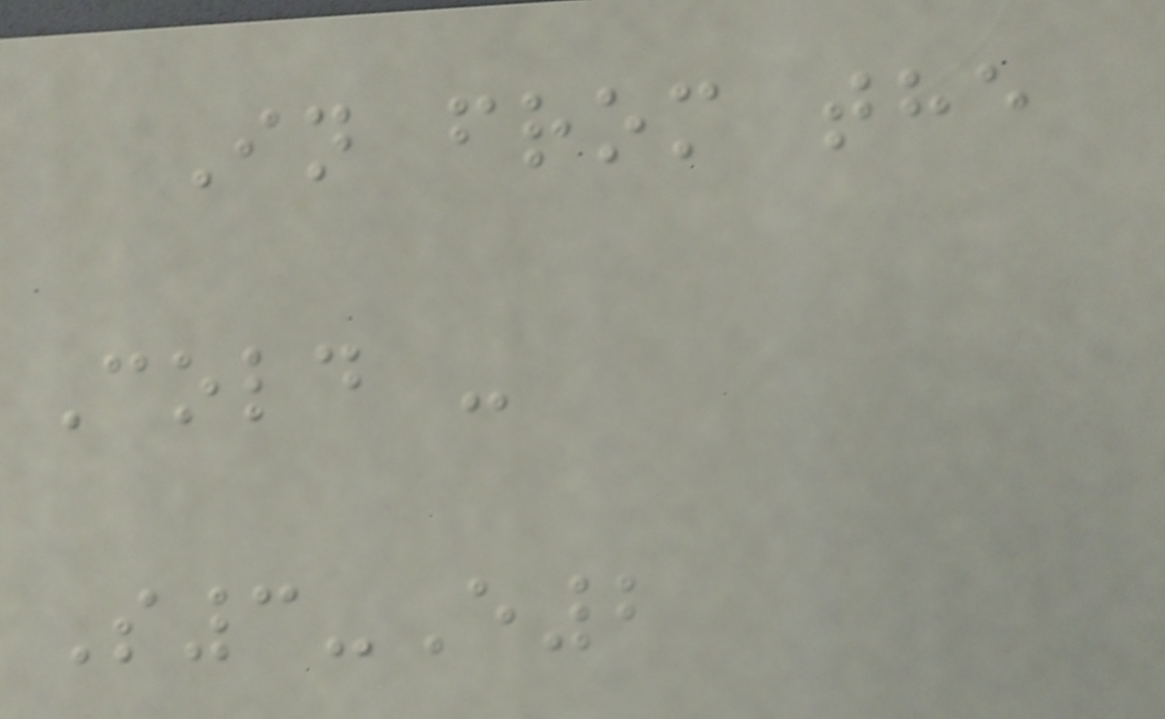In from the
Cold -
S3-E2
